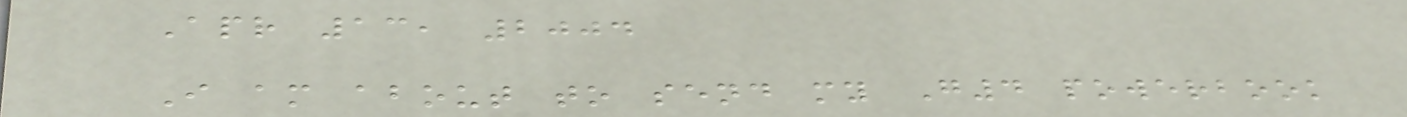Apr 13, 2004
I am about to send my G4 powerbook
